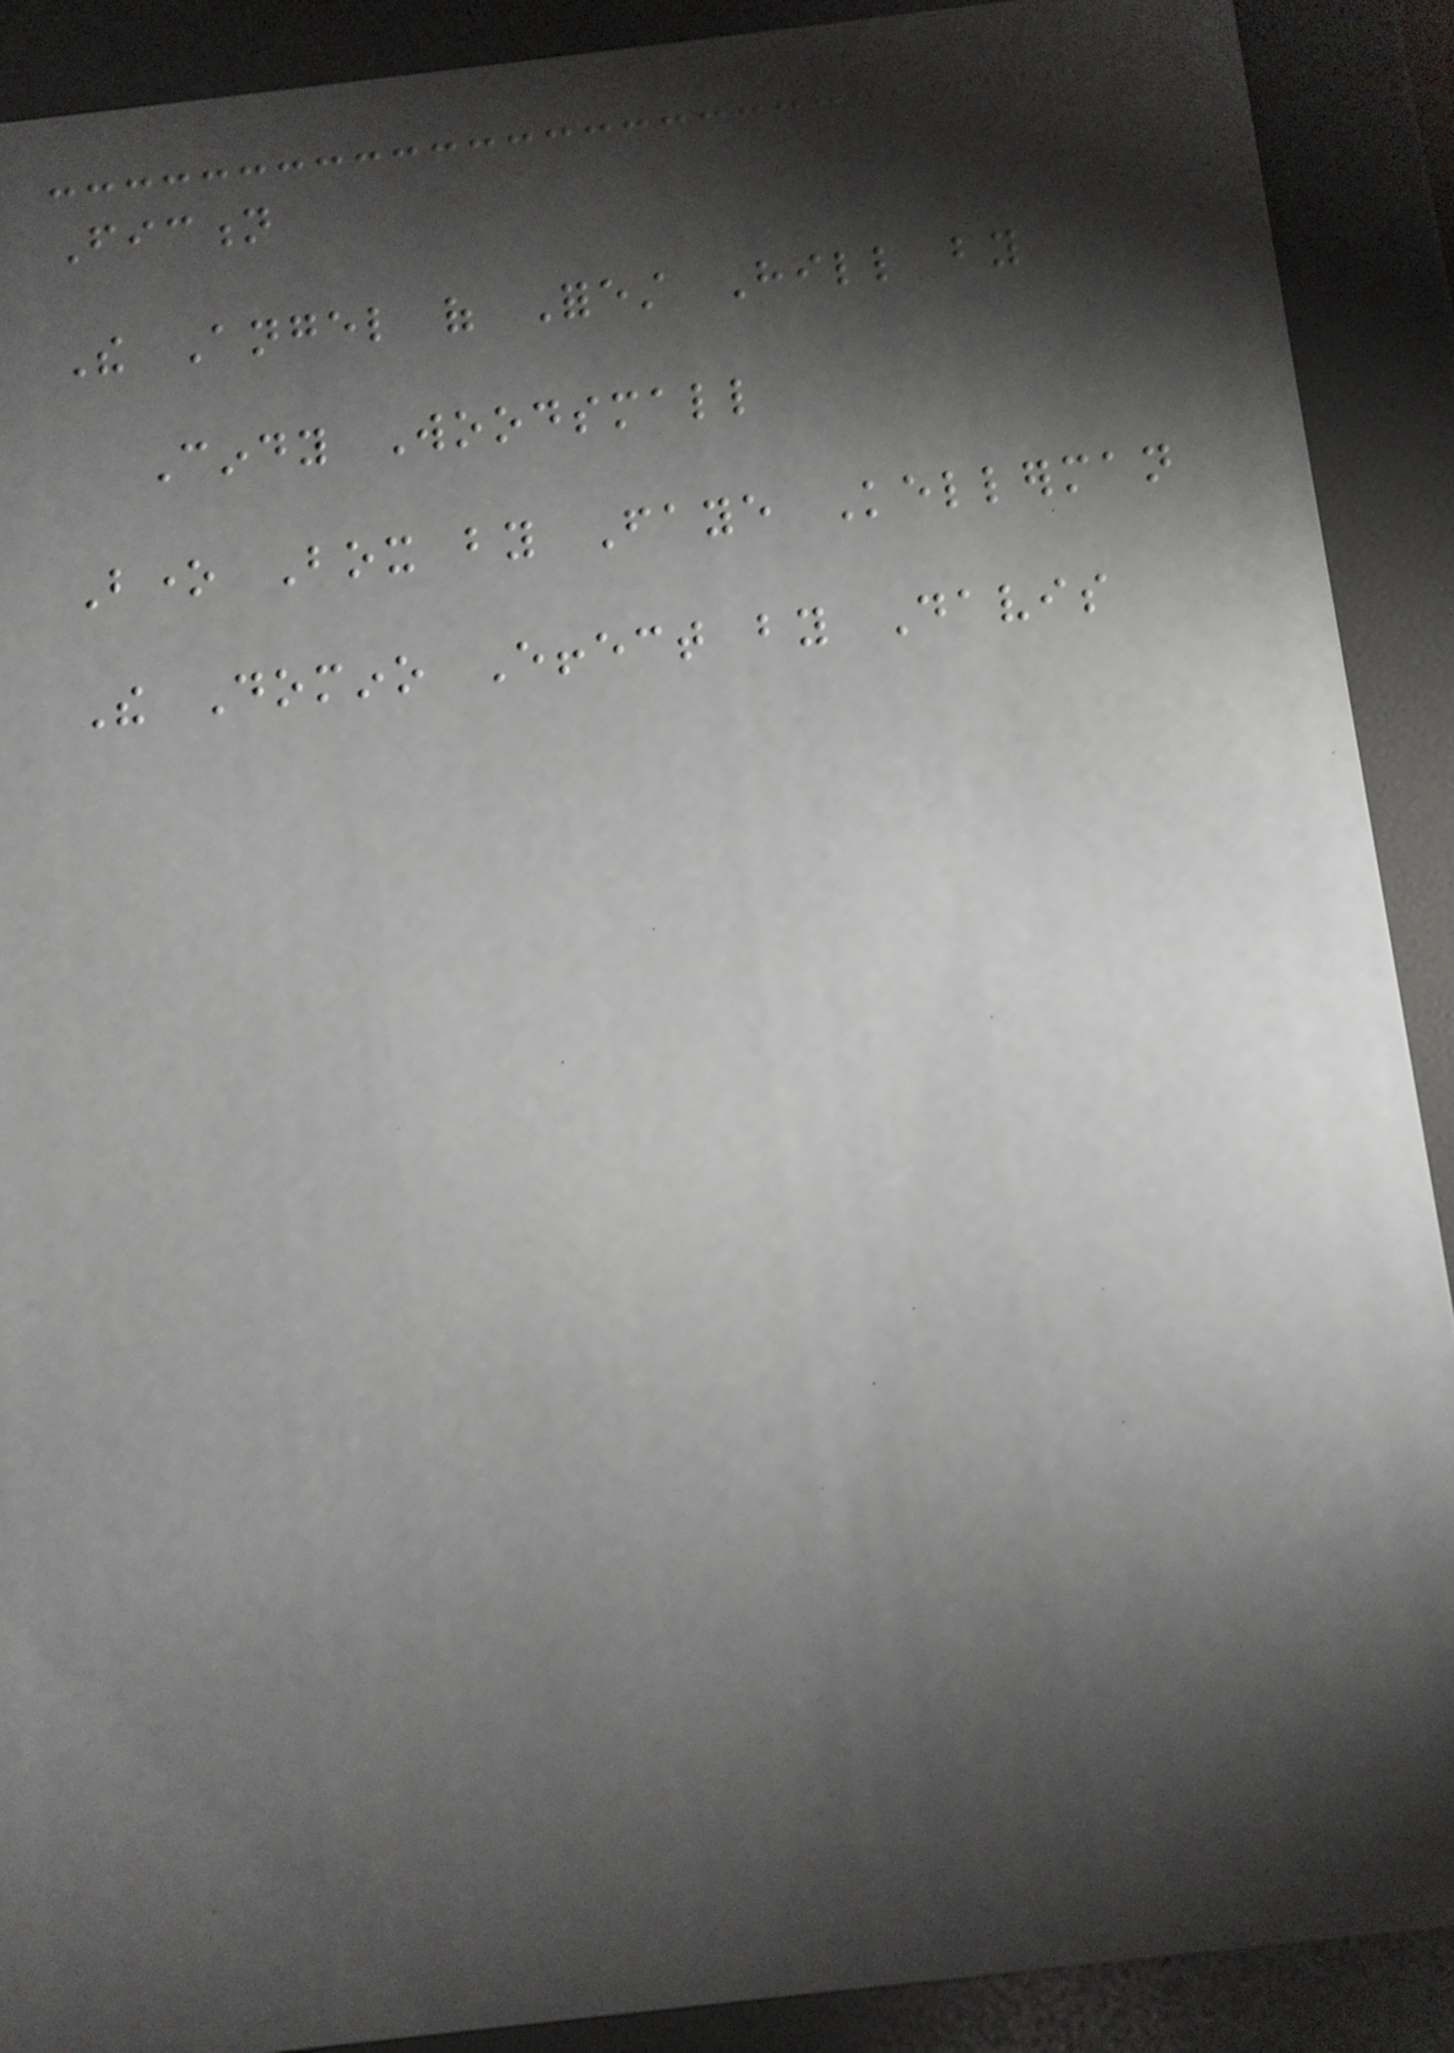Fiction
The Angel of Forest Hill by
Cindy Woodsmall
Bone Box by Faye Kellerman
The Domino Effect by Davis
